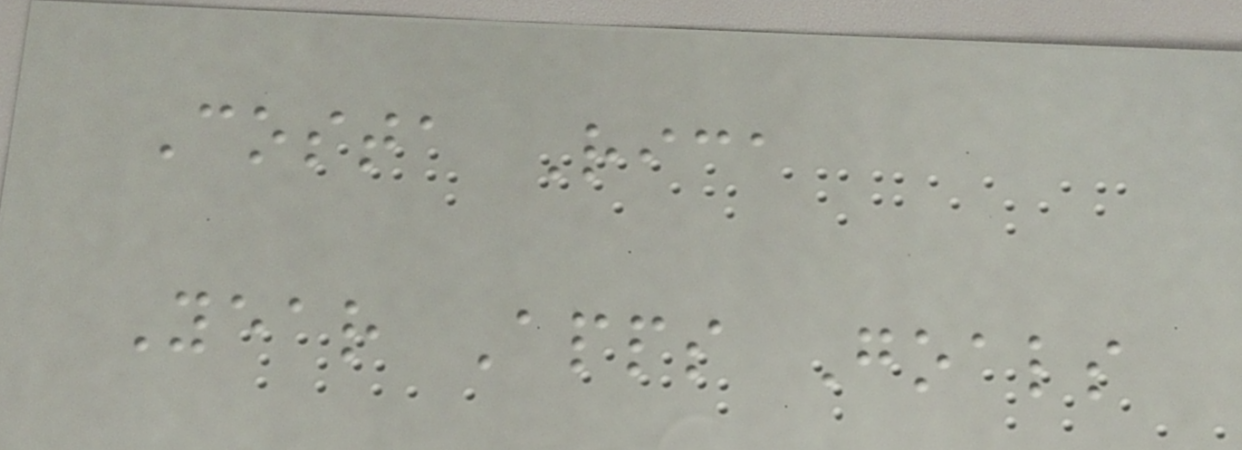Costa Rica
Year Apps Goals
